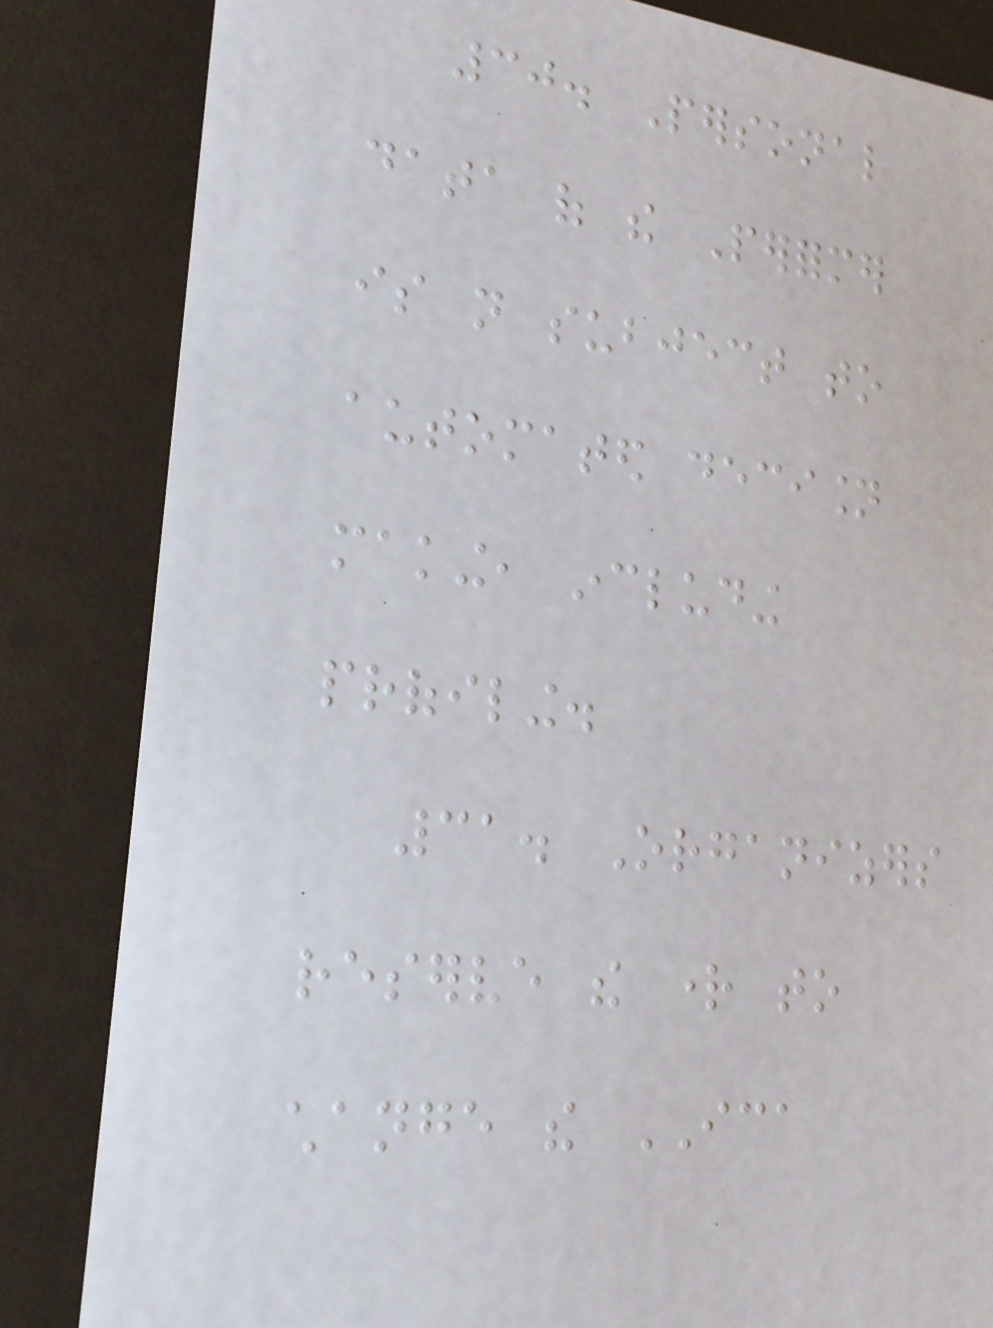30. Personal
data of the Performer
is not subject to
automated decision
making, including
profiling.
31. Organizers
reserve the right to
change the ICA
